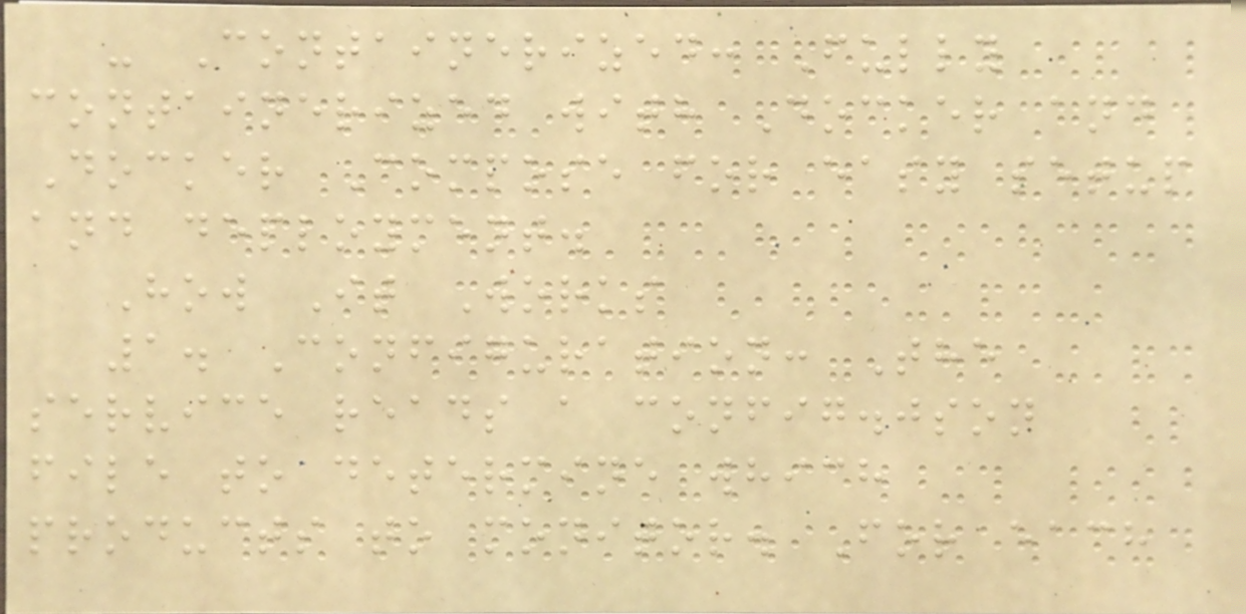- Containerized: Fully
containerized with Docker and
Docker Compose for easy setup
and deployment.
How It Works
1. Configuration: The
service reads a config.json
file to determine which
products to monitor. For each
